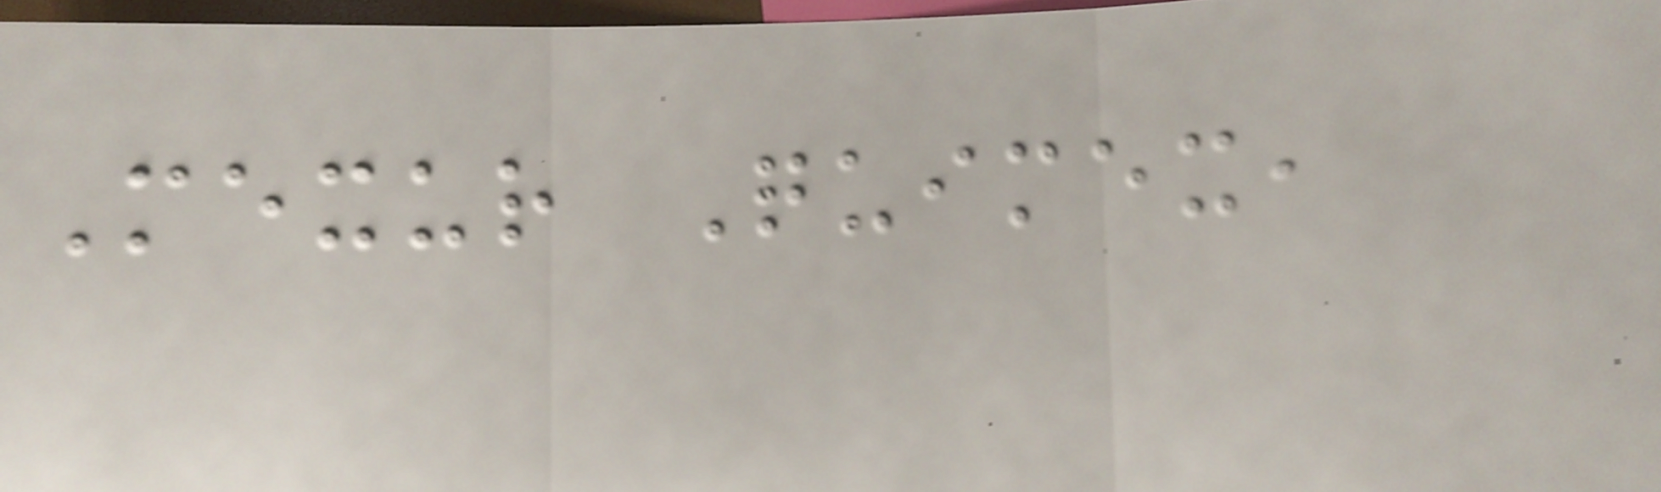Mexur Quimex,
